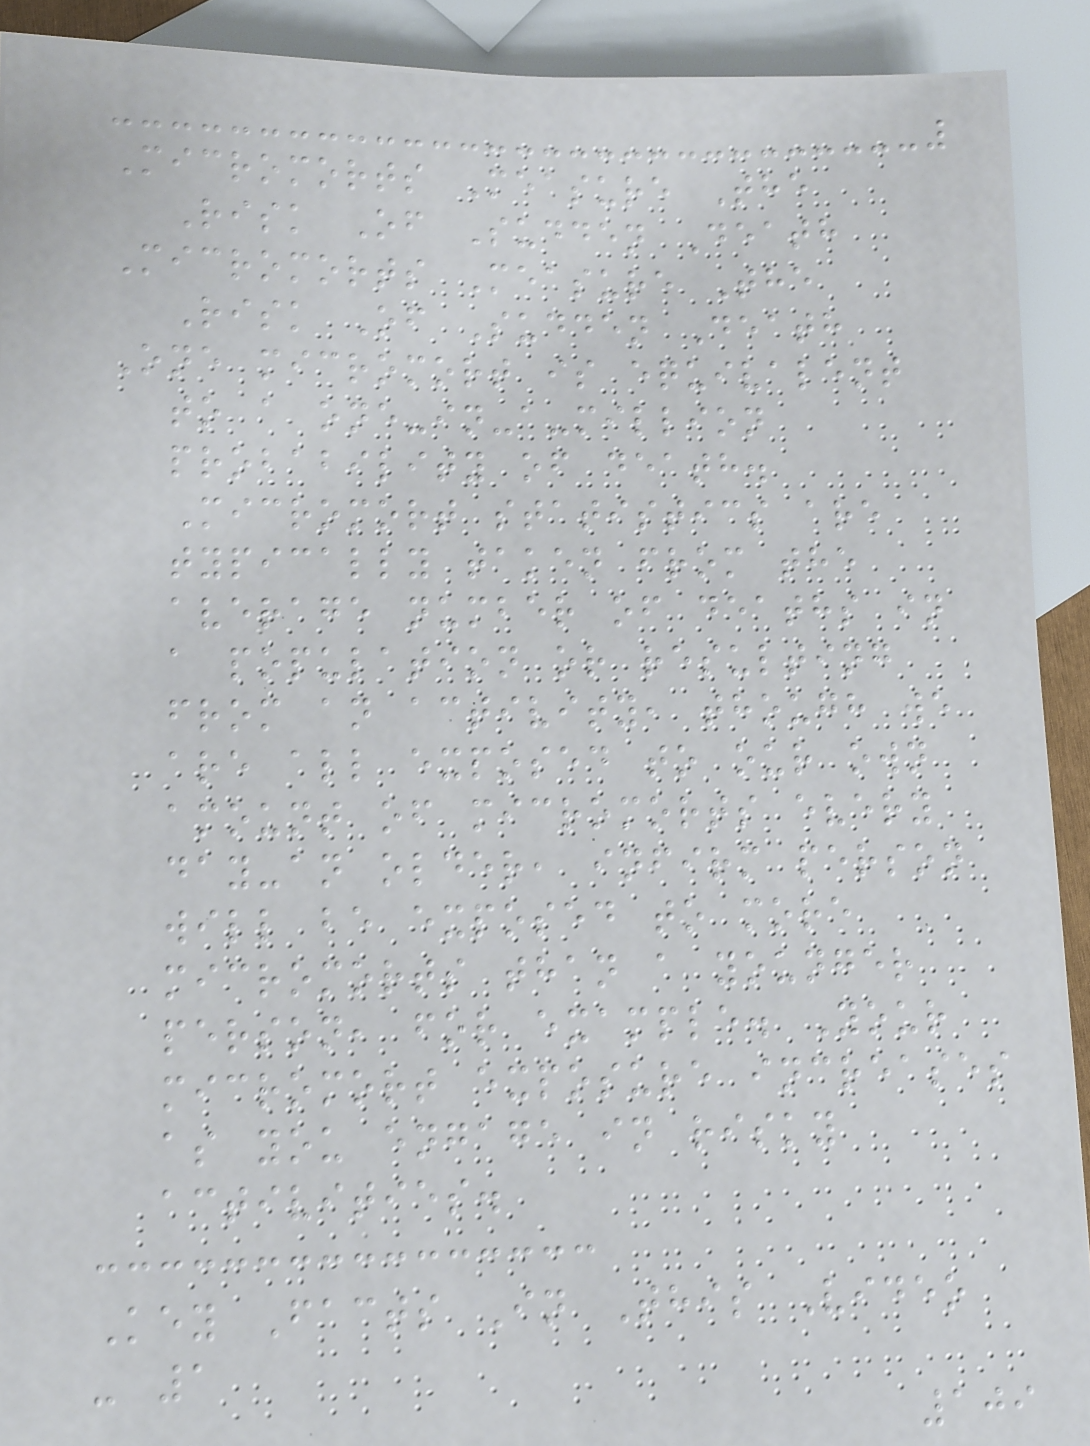Micromorts Measure The
Risk Of Sudden Death
Micromorts Measure The
Risk Of Sudden Death
One micromort is equivalent
to a one-in-a-million
probability of death.
Micromort statistics are
typically taken from the
average number of deaths in
a population or resulting
from an activity, though we
are all exposed to our own
amount of micromorts every
day-an older, infirm person
will be exposed to more
micromorts than a younger
person, for example. Your
micromort exposure increases
as you engage in risky
activities.
Key Facts In This Video
- 1
109
